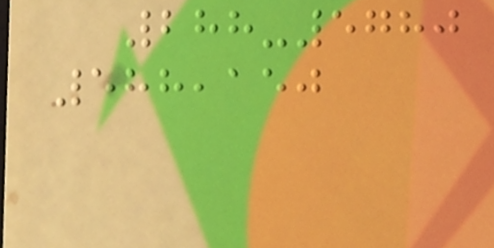288-5780
588,150
